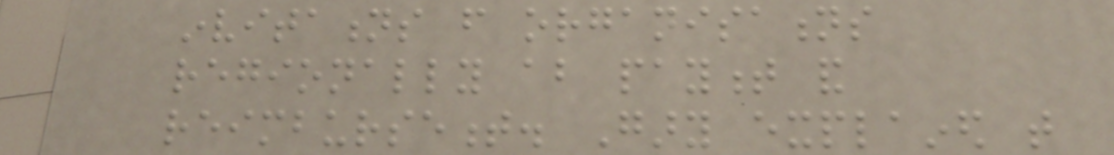invitations from organisations
regionally about payment and
reimbursement. Gary explained that
